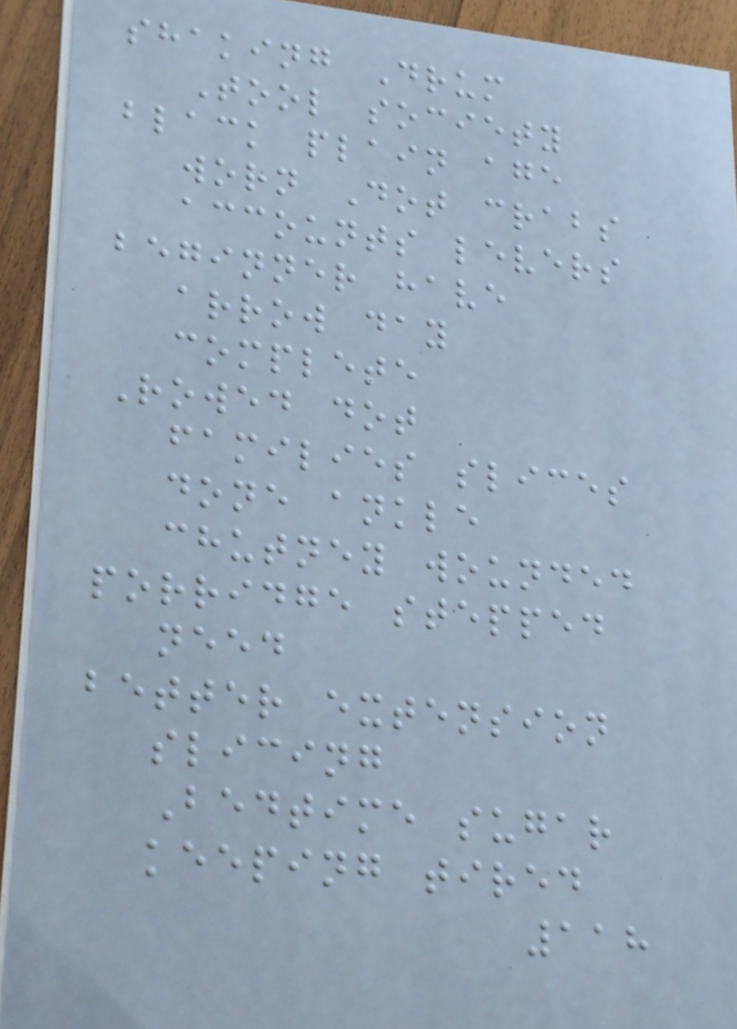shaking Drum
Tool society
black plain age
worn Dot crabs
accounts levers
beginner have
arrow day
complete
Rowed dot
families slices
done ankle
chutney wounded
porridge stepped
need
better extension
slicing
Bedtime sugar
keeping tired
118
